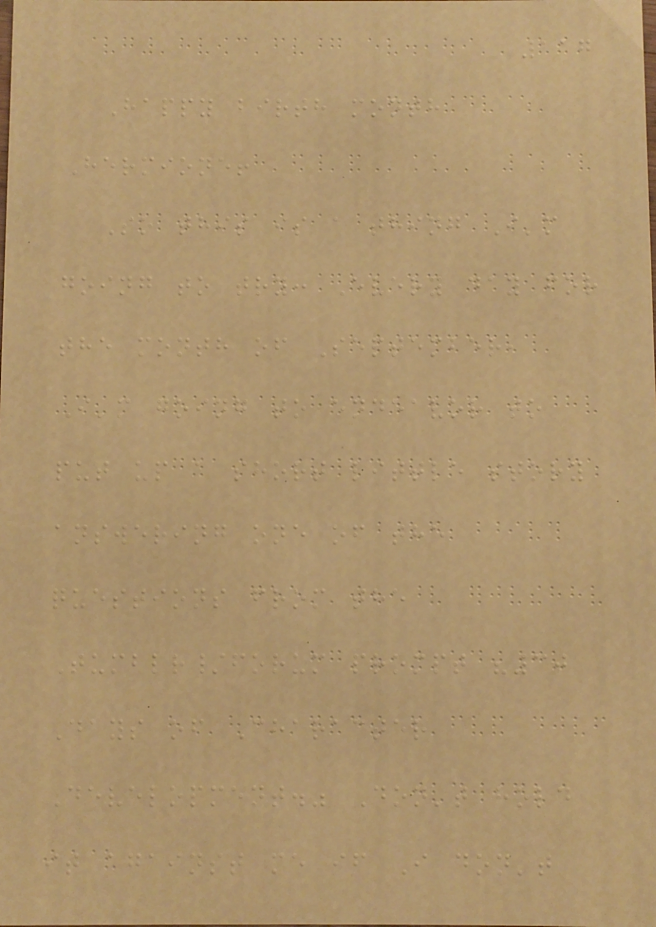117
Happy birth month
Hermione!
So this is a thing I'm
going to try: Every day for
the month of September,
I'm going to endeavor to
put up a short little story
answering one of the
questions from the
Tumblr/forum prompt "30
Days of Character
Development." Don't hold
it against me if I don't
